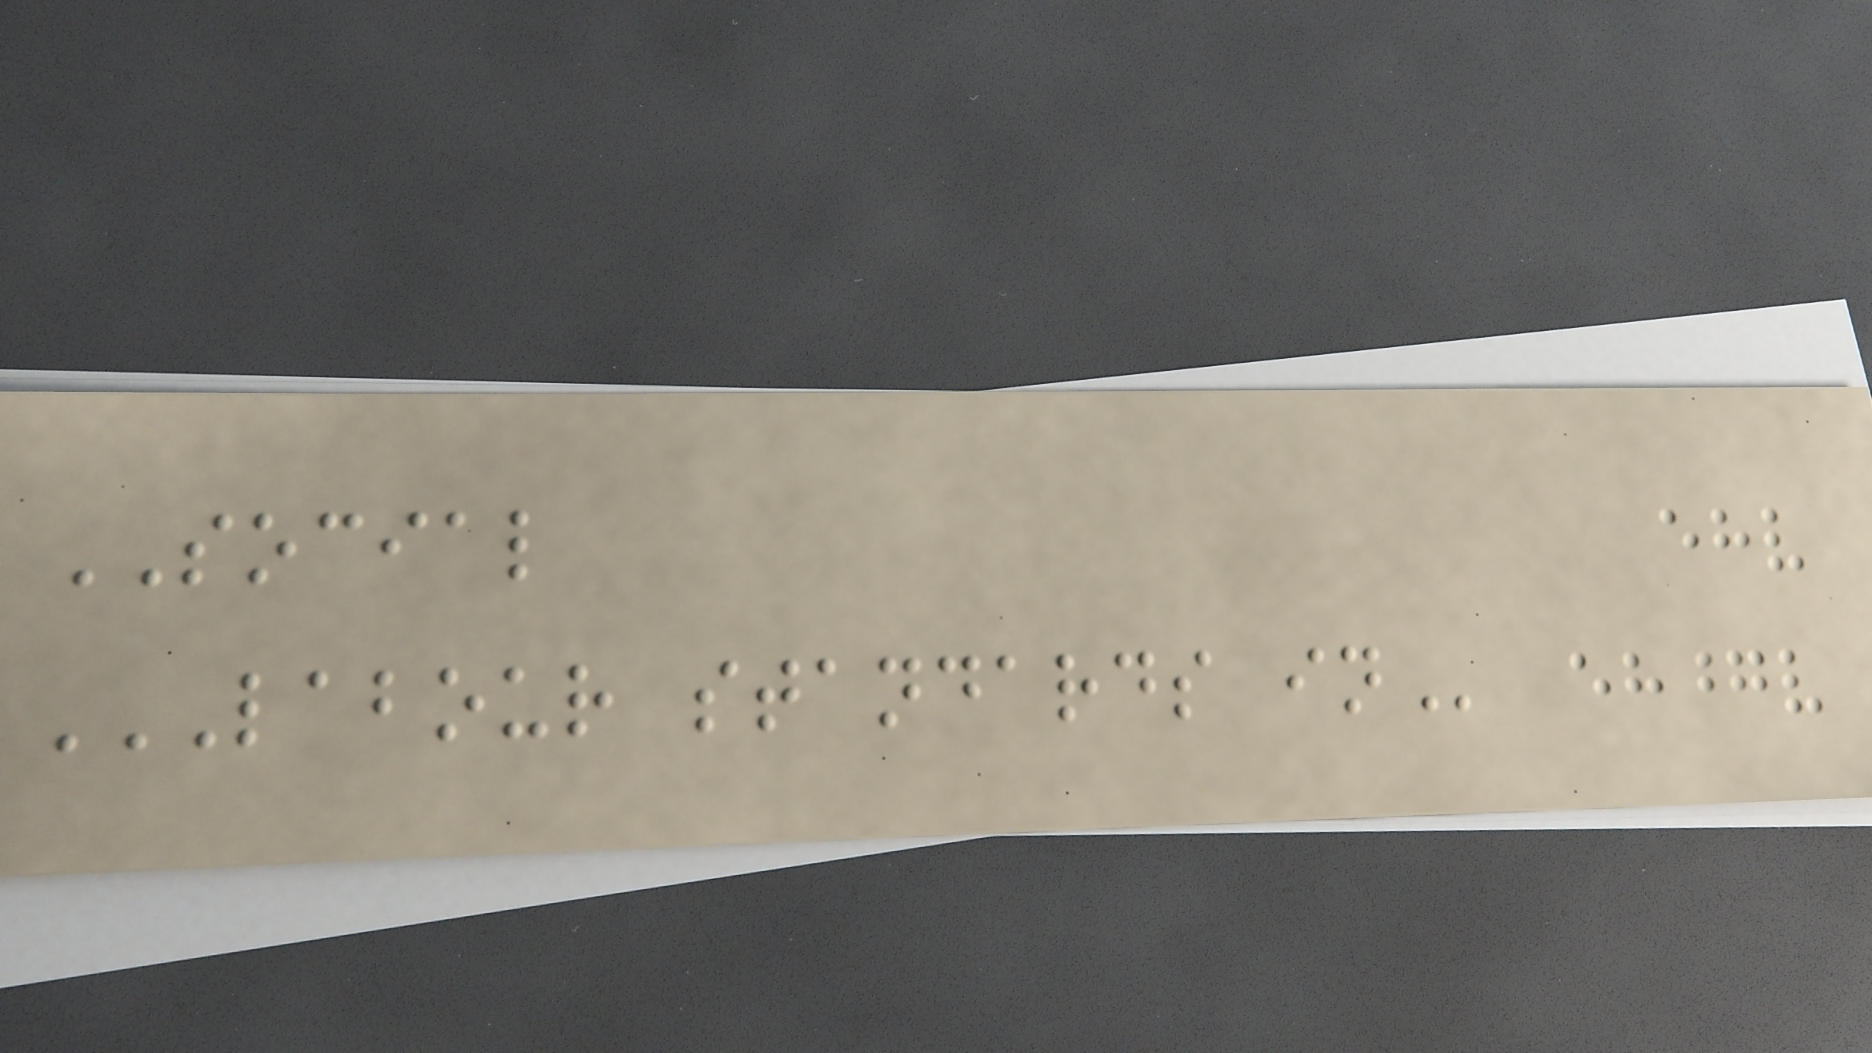SOCIAL
LABOUR STANDARDS IN
